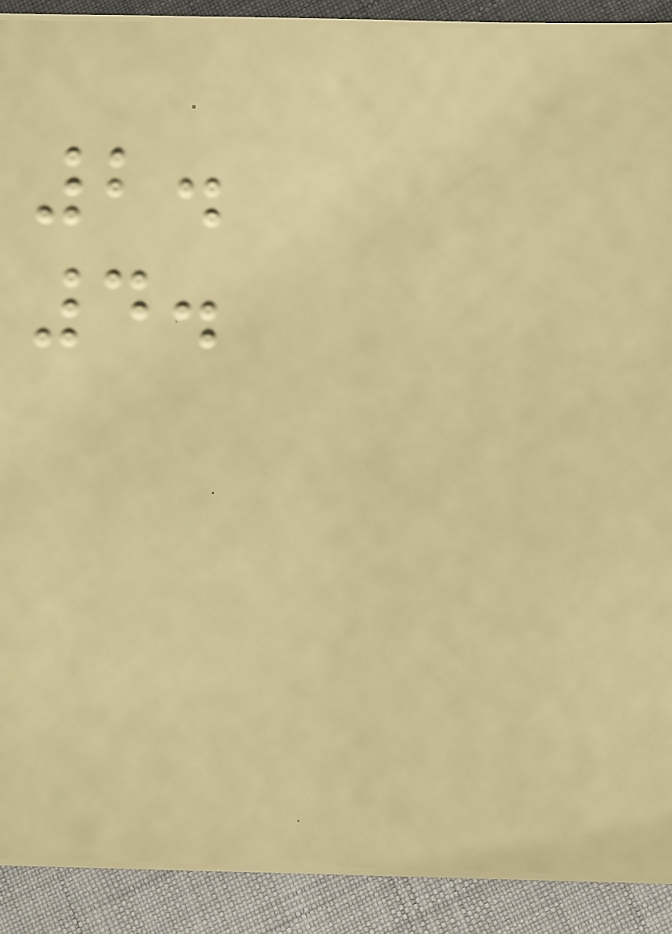2.
4.
